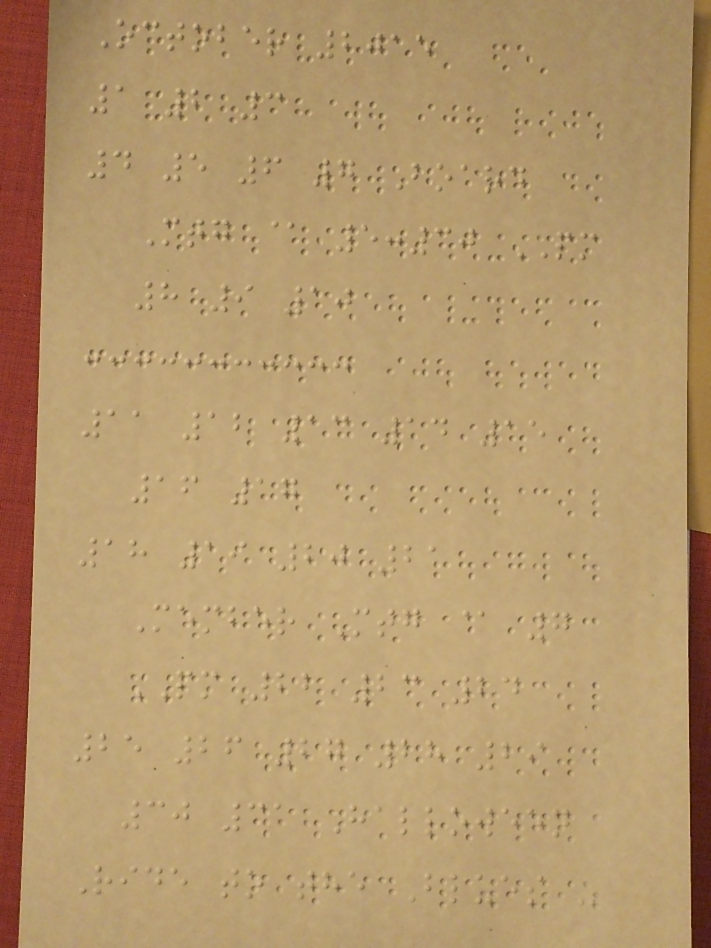October 2015
1 2 3
4 5 6 7 Board
Mtg @ 5:30 PM
8 9 10
11 12 13 14 15
16 17
18 19 20 21
Member Mtg @ 7
PM 22 23 24
25 26 27 28 29
30 31 Halloween
Ride to the Blues -
